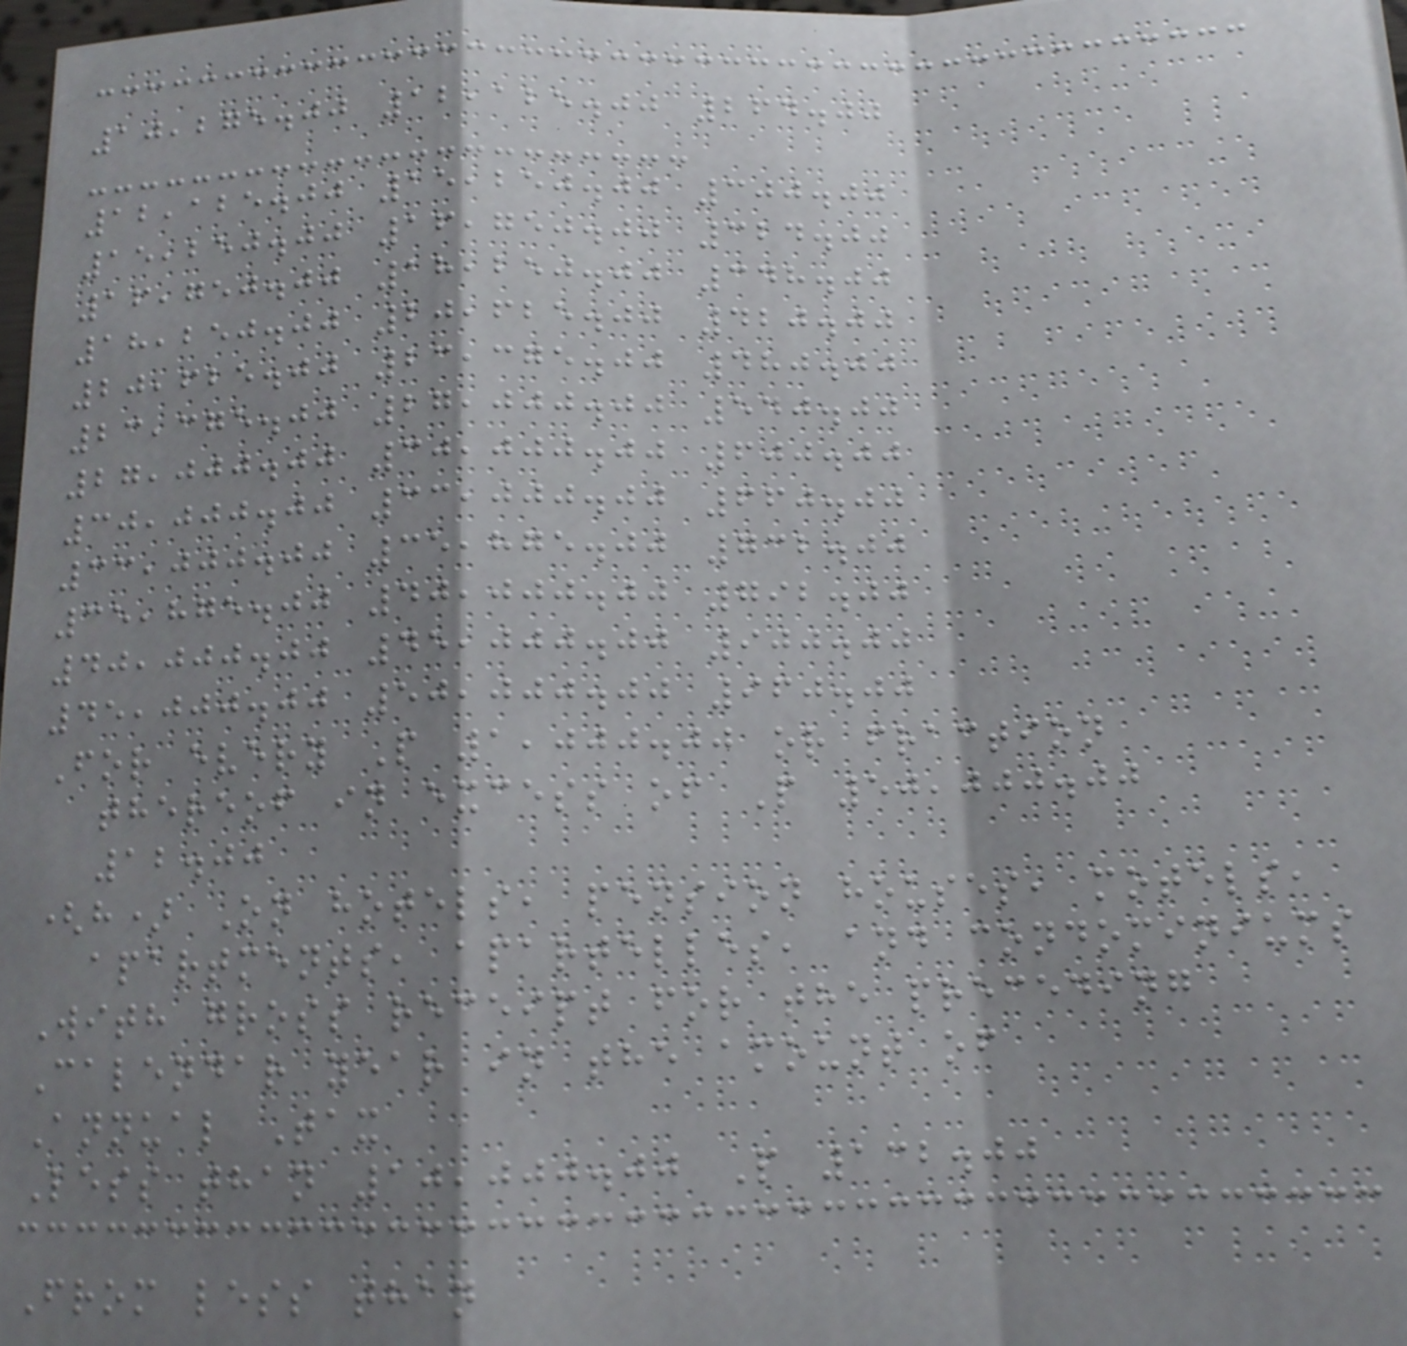10,275.00 12,125.00 264.00
12,125.00 15,250.00 300.00
15,250.00 16,750.00 324.00
16,750.00 18,250.00 348.00
18,250.00 20,625.00 420.00
20,625.00 23,375.00 480.00
23,375.00 27,000.00 540.00
27,000.00 30,000.00 600.00
30,000.00 33,000.00 660.00
33,000.00 35,875.00 732.00
35,875.00 40,000.00 792.00
40,000.00 45,000.00 900.00
45,000.00 50,000.00 960.00
For every P 1,000.00 or fraction
thereof in excess of P 50,000.00
12.00
(h) On hotels, pension houses, motels,
apartments, apartelles, and condominiums
With gross receipt for the preceding
Calendar year in the amount of
Annual Tax
Less than 10,000.00 P 132.00
From less than
